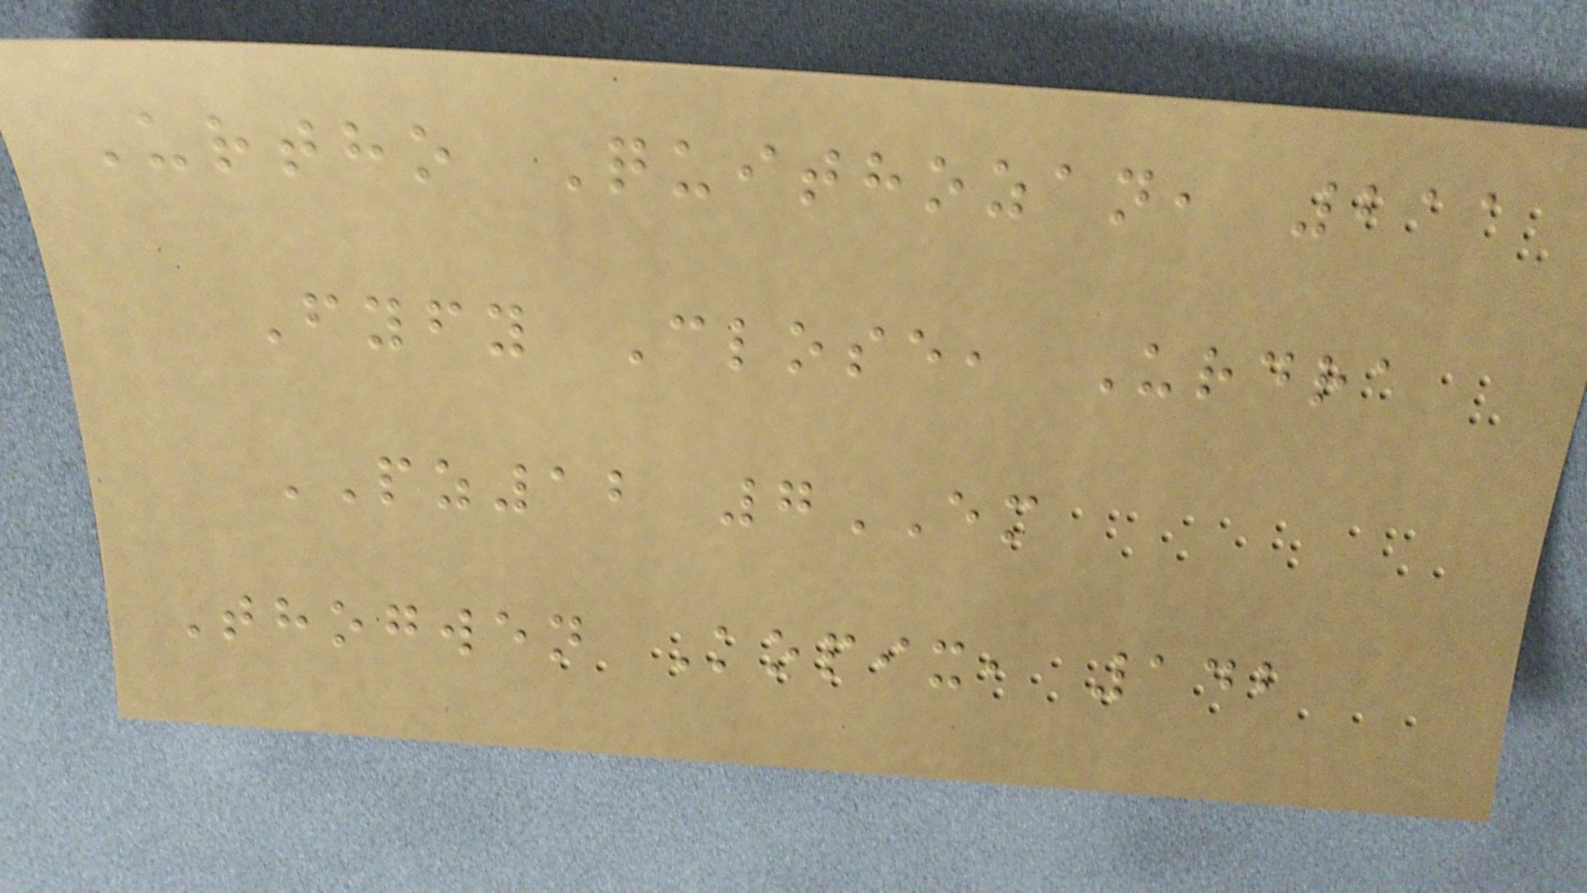Urtho Quithozan, 211
Fyfy Close, Urdra
PZ12 7EM
Thogwen Kopix, 142
